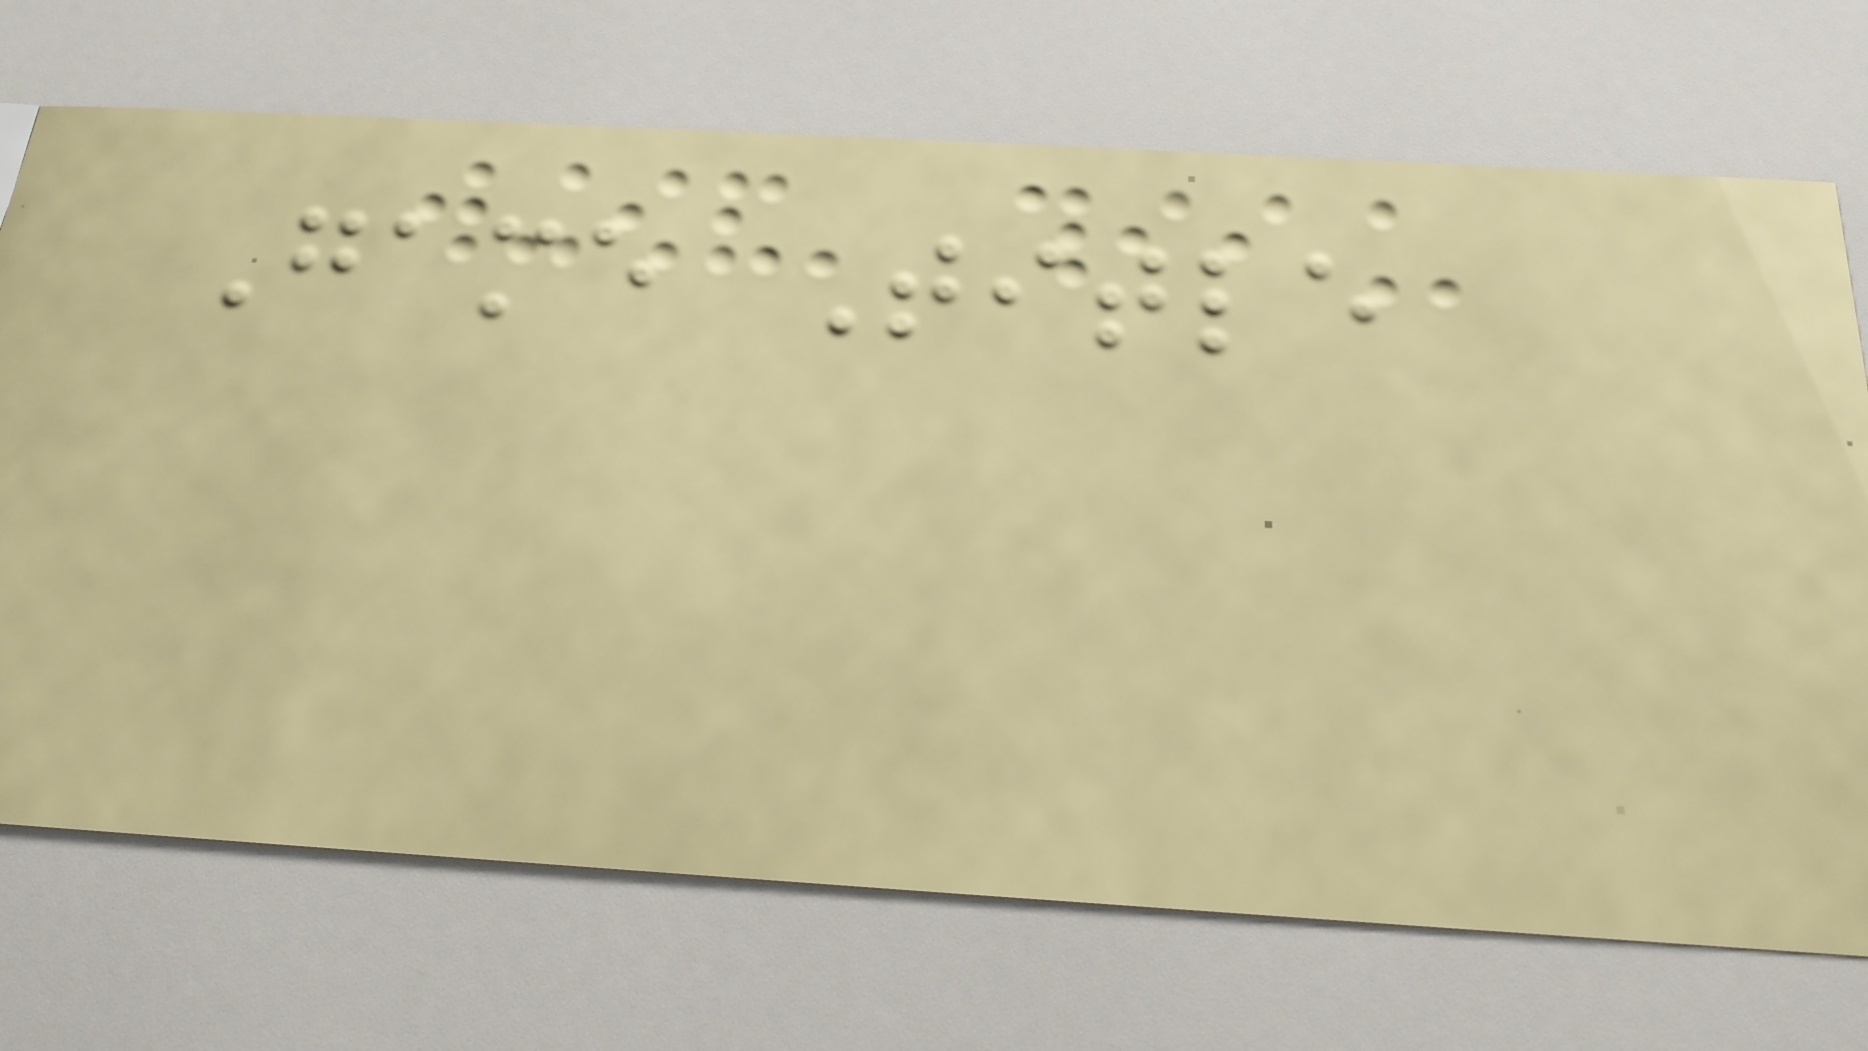Game Title
